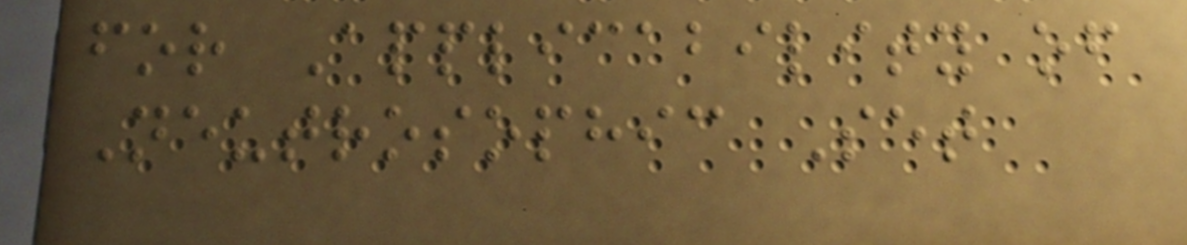for Applicability of
Neutrosophic Set
